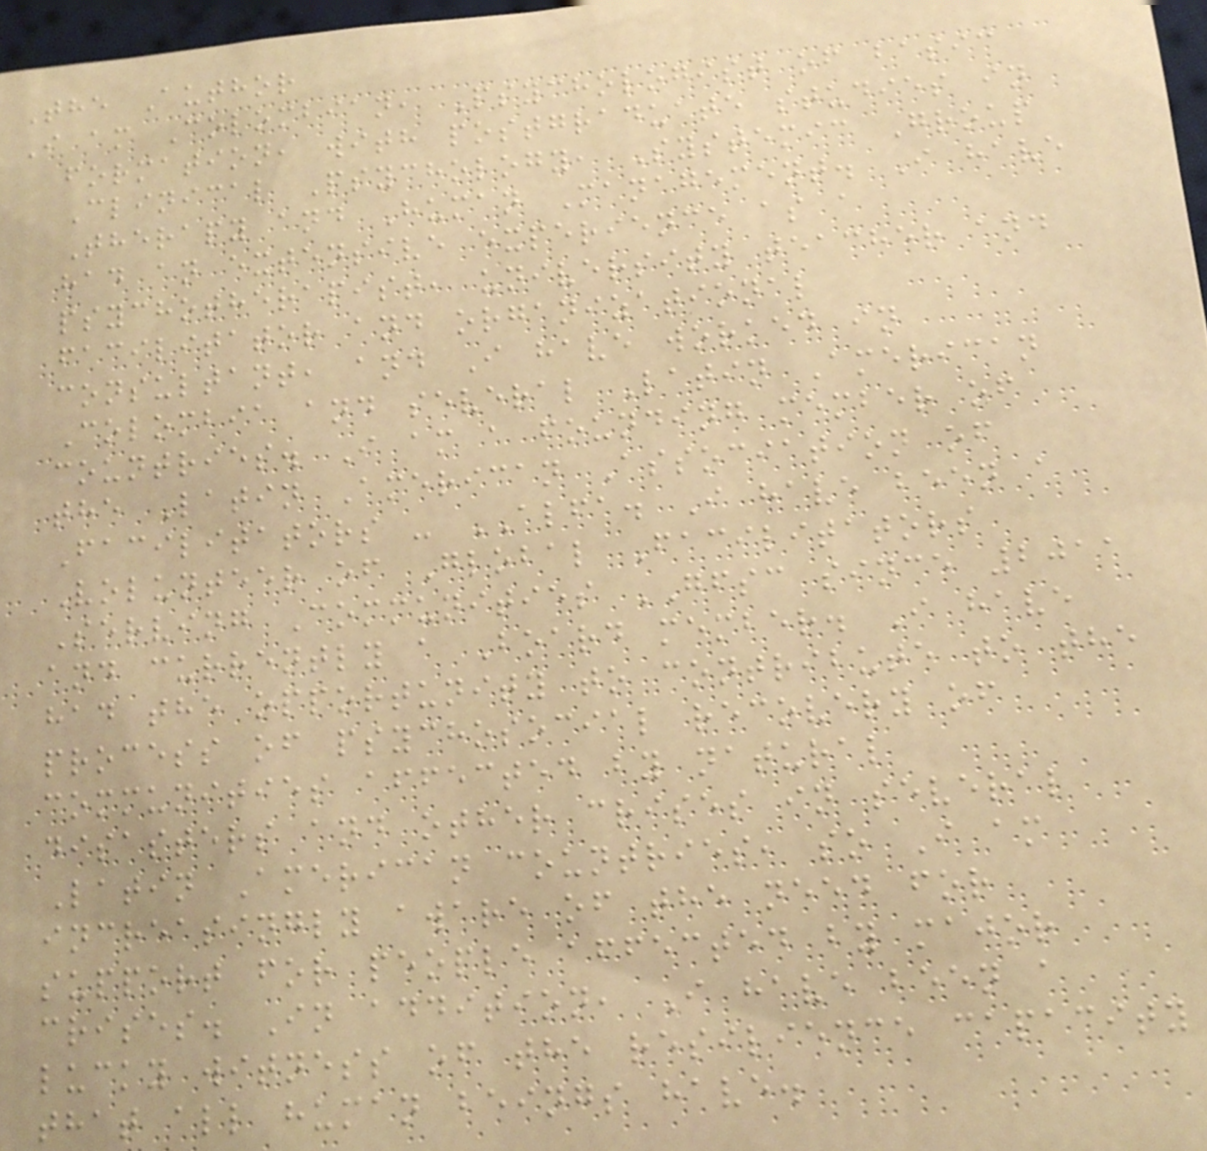The Author
I am Colombian, Psychologist of basic
formation, with postgraduate studies in
Clinical Psychology, Systemic Group
Therapy and Human Management. I have
had an extensive experience as a
psychotherapist, university teacher and
facilitator and organizational
consultant, and I have worked in
Colombia and several Latin American
countries. I am a founding member of
the Latin American Association of
Facilitators - ALFA. I have been a
Volunteer of Global Facilitators
Serving Communities GFSC since 2011
and currently a Board member. I have
had the opportunity to contribute to the
process of psychosocial recovery of
communities affected by natural
disasters and other crises in several
Latin American countries, so I am
increasingly aware of the need for
support for people affected by major
crises. In addition, I have been a
lucky witness of the resilience capacity
that all human beings have.
